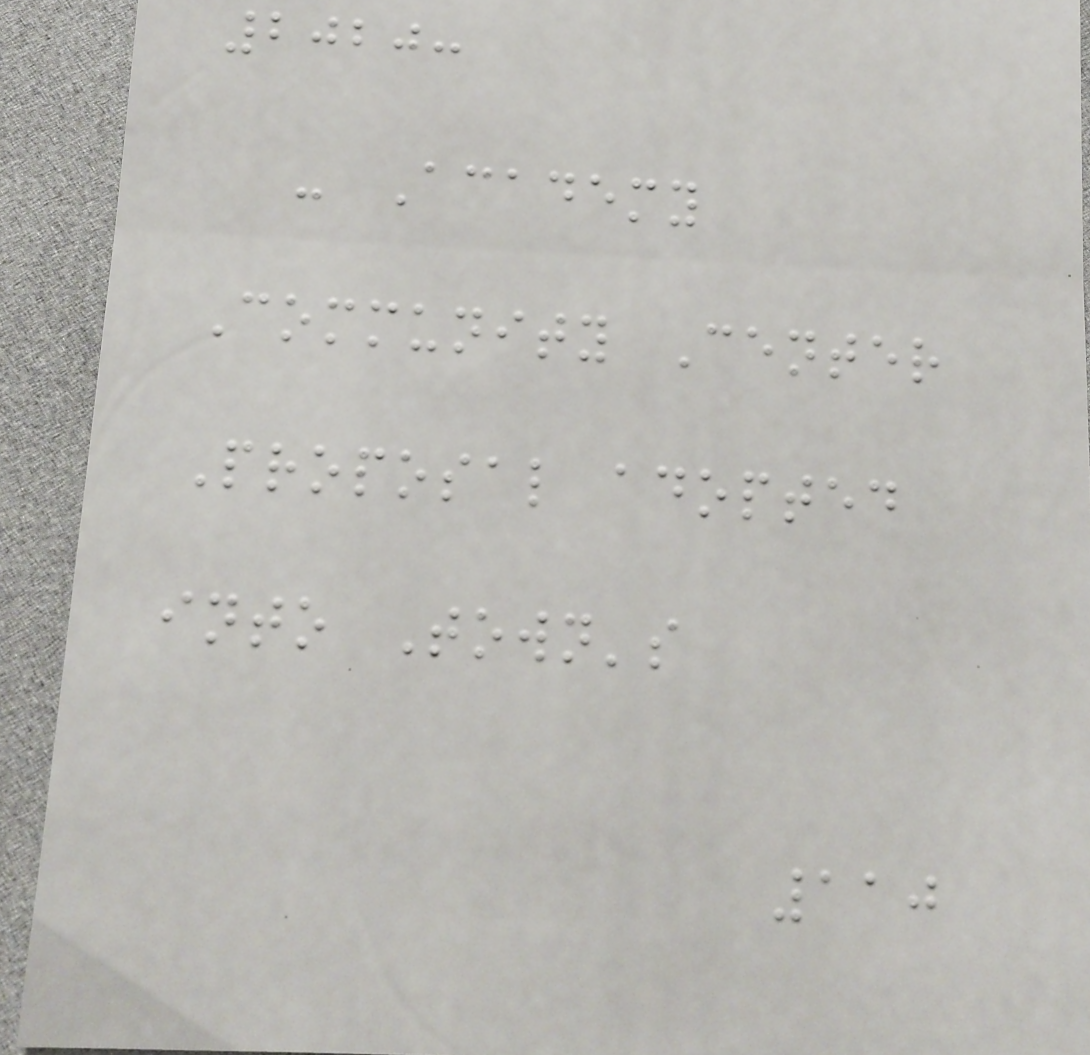2020:
- Academy
Community Center
Proposal adopted
into Town's
110
